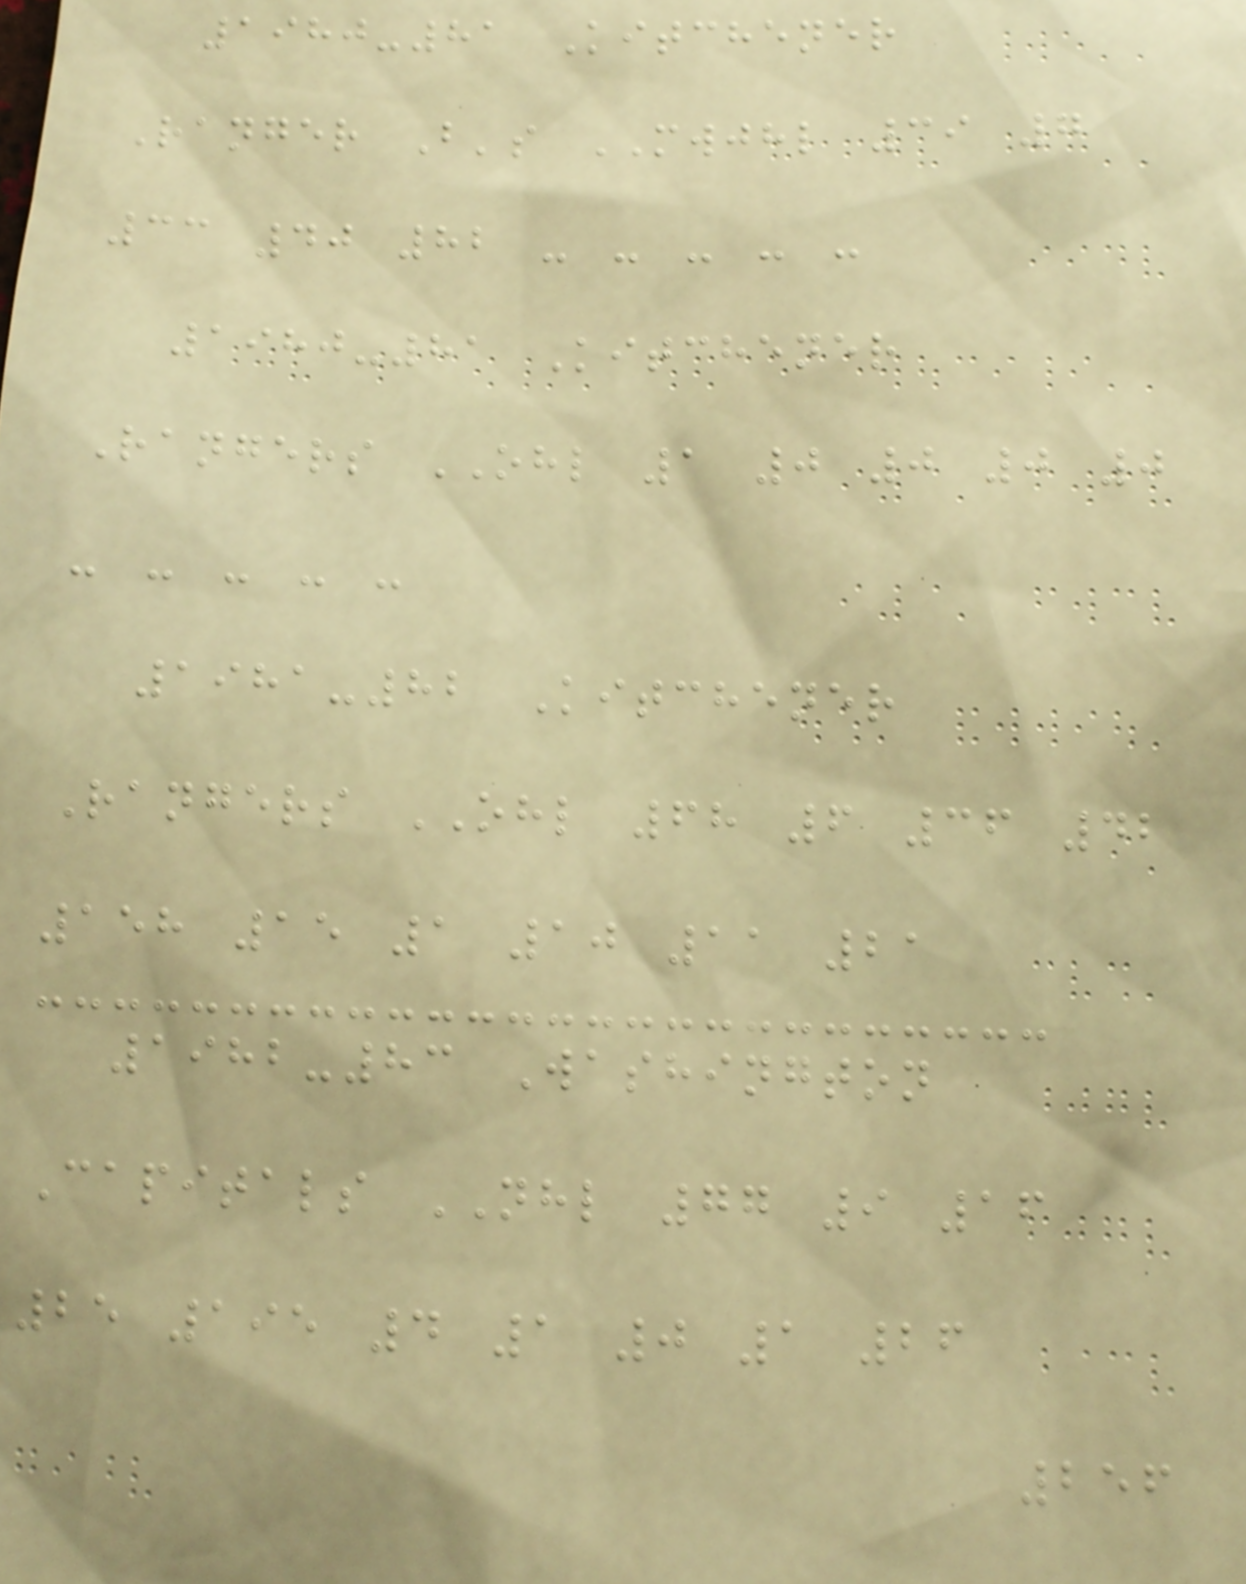1980-81 Kitchener
Ranger B's MWJHL 39 7
33 40 82 - - - - -
1980-81 Kitchener
Rangers OHL 1 0 0 0 0
- - - - -
1981-82 Kitchener
Rangers OHL 68 6 36 42
158 15 1 10 11 21
1982-83 Washington
Capitals NHL 77 9 16
25 195 4 1 0 1 26
256
